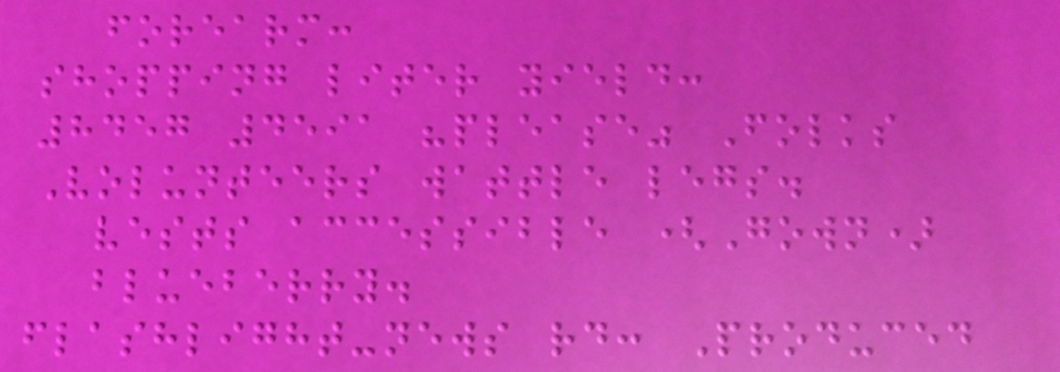forearm:
shopping liter yield:
8457 4591 "please" Folks
Volunteers wattle legs.
vests accessible (Gown)
blueberry.
flashlight-news rd: Produced
